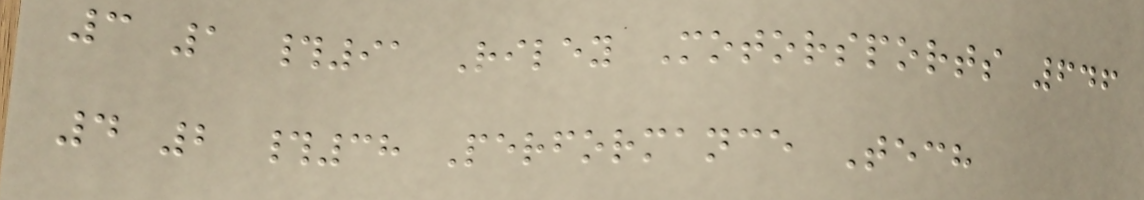3 1 #91 Riley Motorsports 646
4 2 #38 Performance Tech
